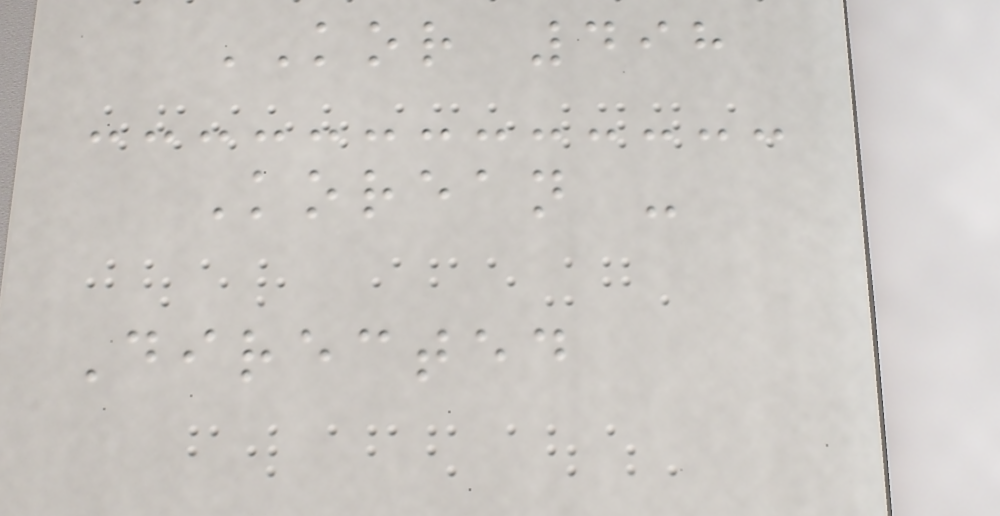KOR 498
Korean -
Directed
